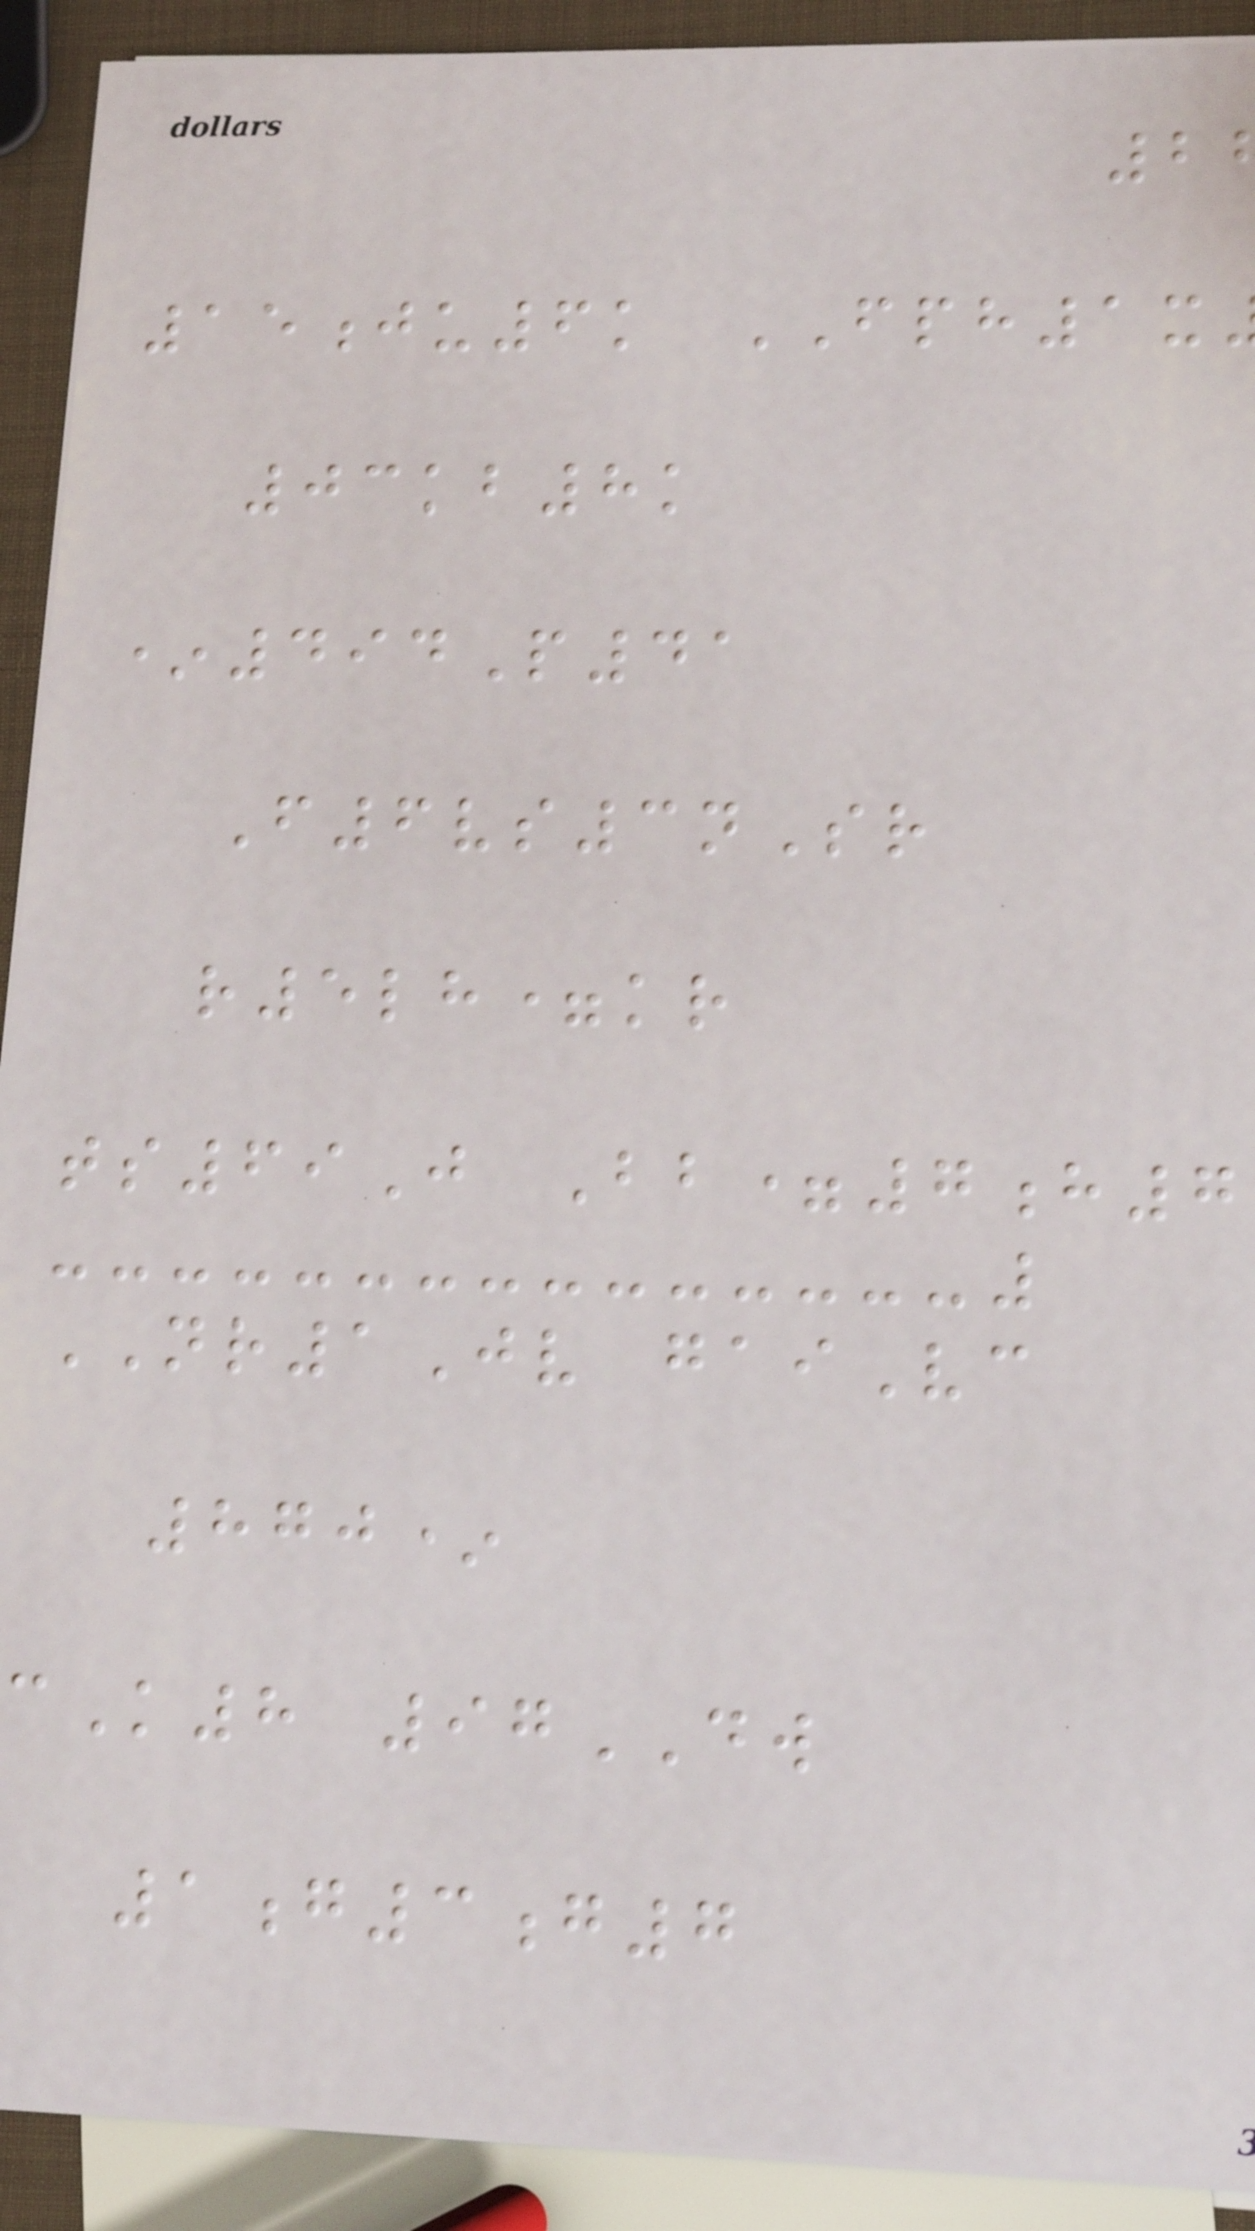15ju6k FPH1x
03kb8k
*494P41
F6vs3nSr
r5lh=kr
ts69J Bb=7h7
NR1Jv gaiVc
870*
cK8 97DW
1g3g7
